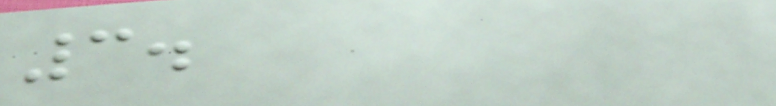3.
